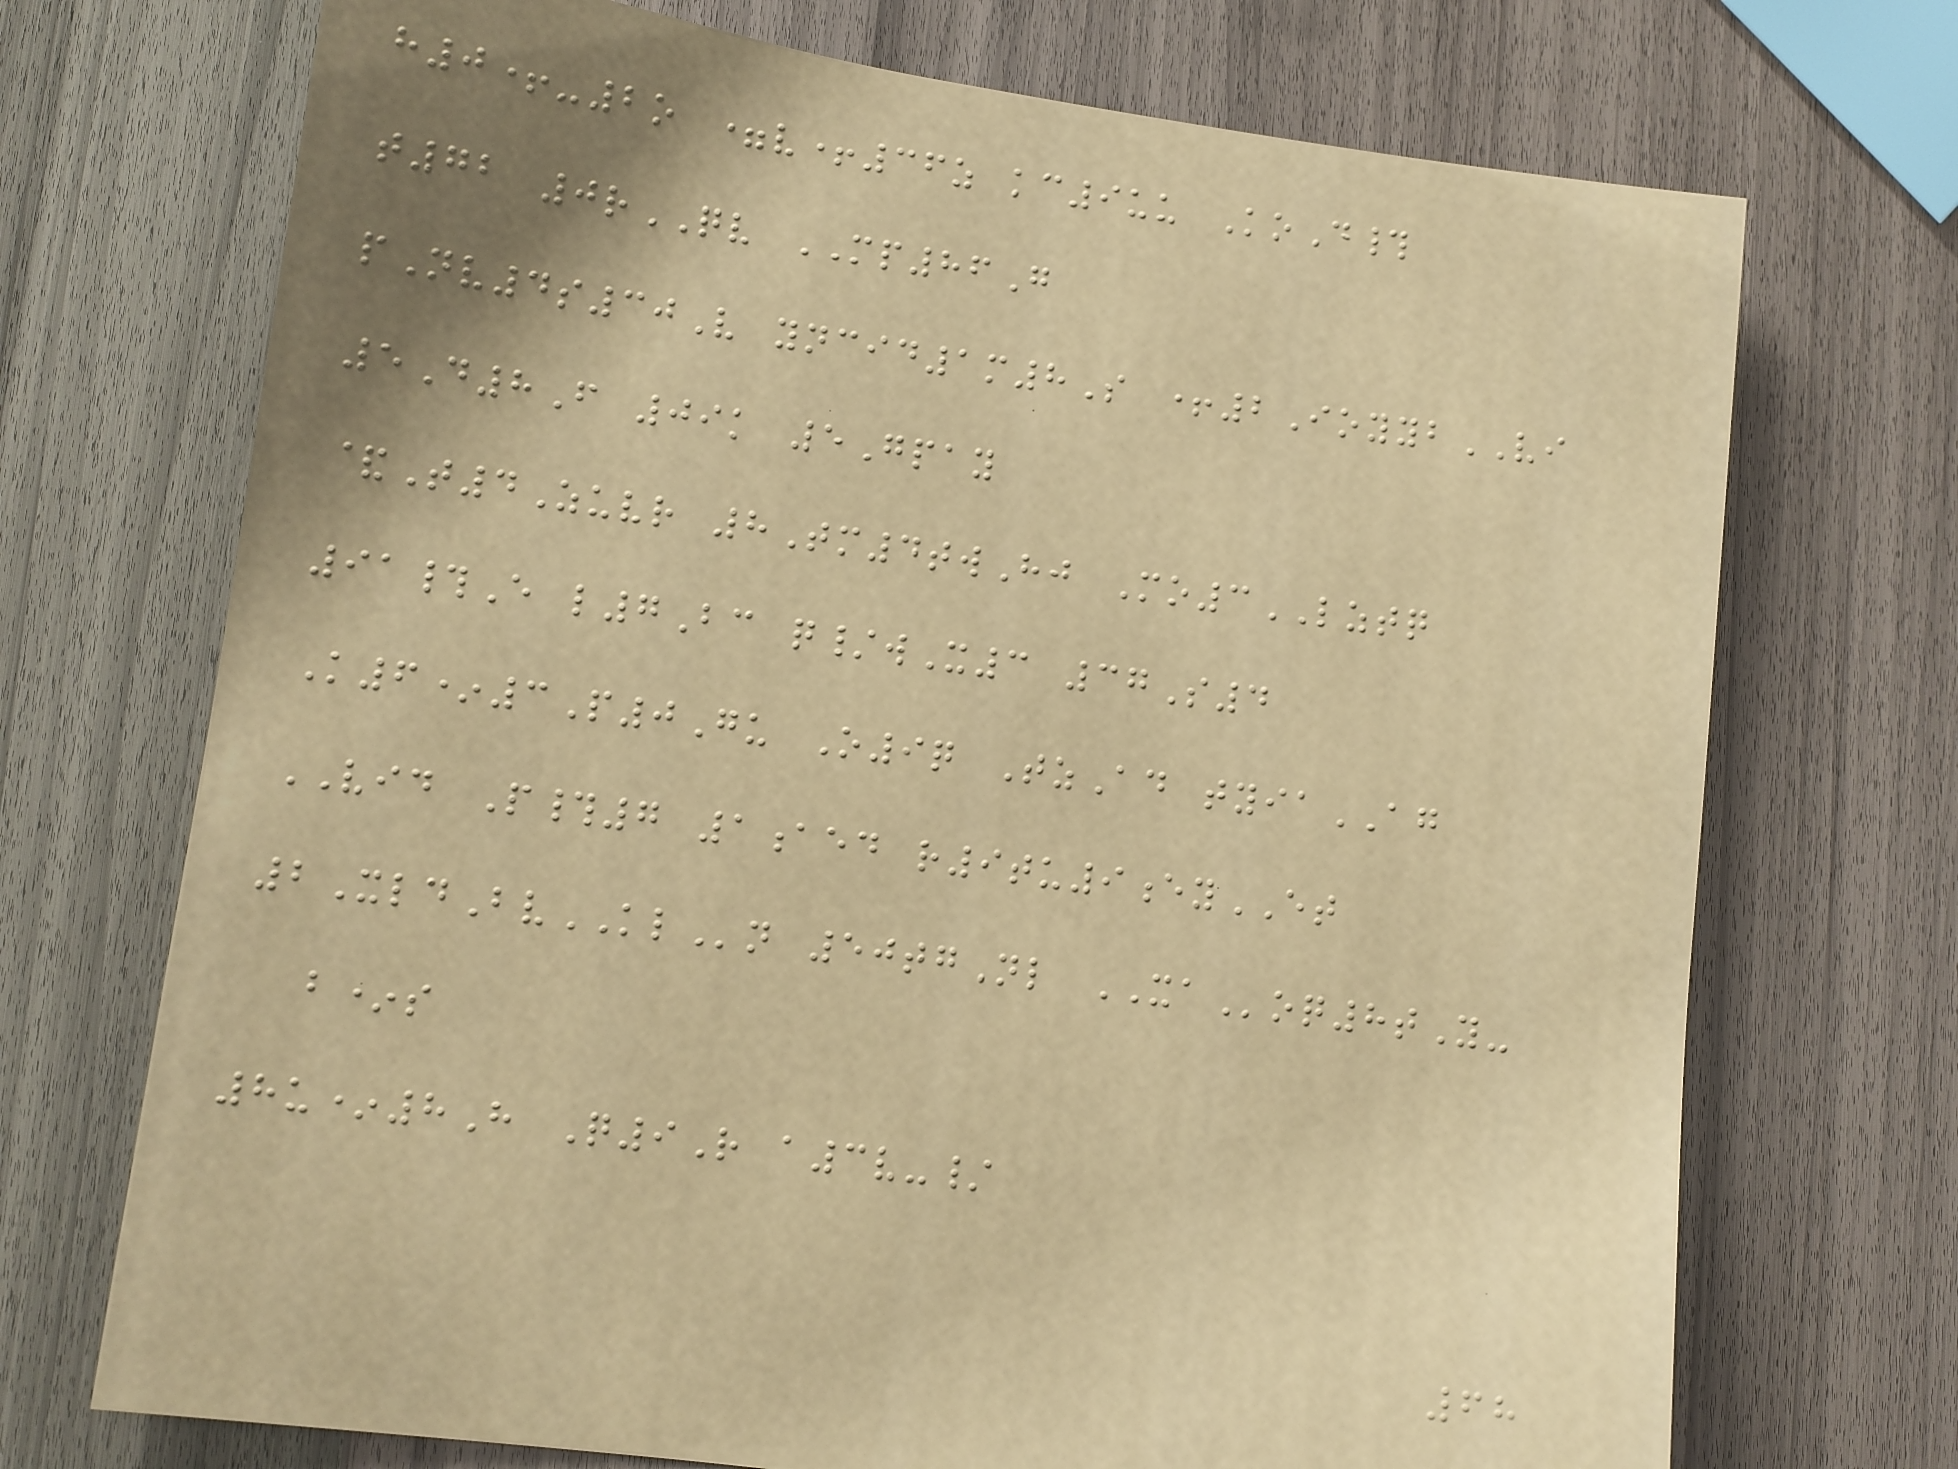h0+-2o =v+36z kc9uu KoD#
t72 0rQV MP86G
pNv4s30V yncid1m8S +2IoyybVI
5D8F 09k 5Gpay
&T4Zuvr 8Tm4twHj Mo3LZTQ
91#E l7Bc q/wX3 37S4
K6*3P0Gu O9q TzAd tyiaAG
VID P#7 1aed r9tu9eyET
2XldBvKLn 50tgNl XAoq8tY-
b*s
8u*8H Q9R a3v-/
68
